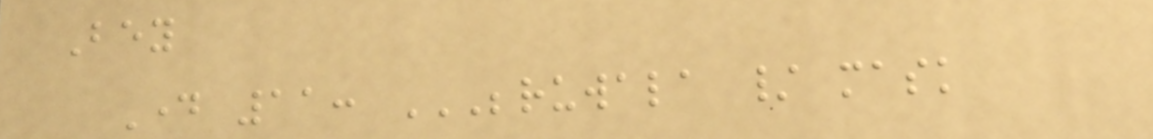Bey
Day 11: BERUWALA / MASK
